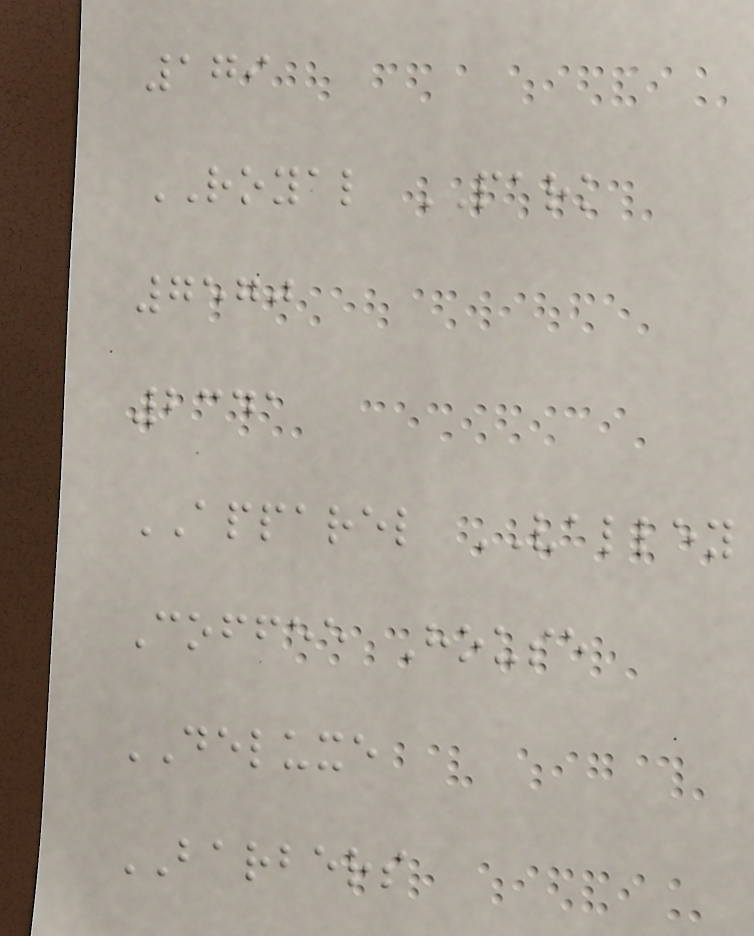179
ROYAL PARK
7570
2341
APPAREL VALLEY
Coffee House
DELUXE
BARBERS
